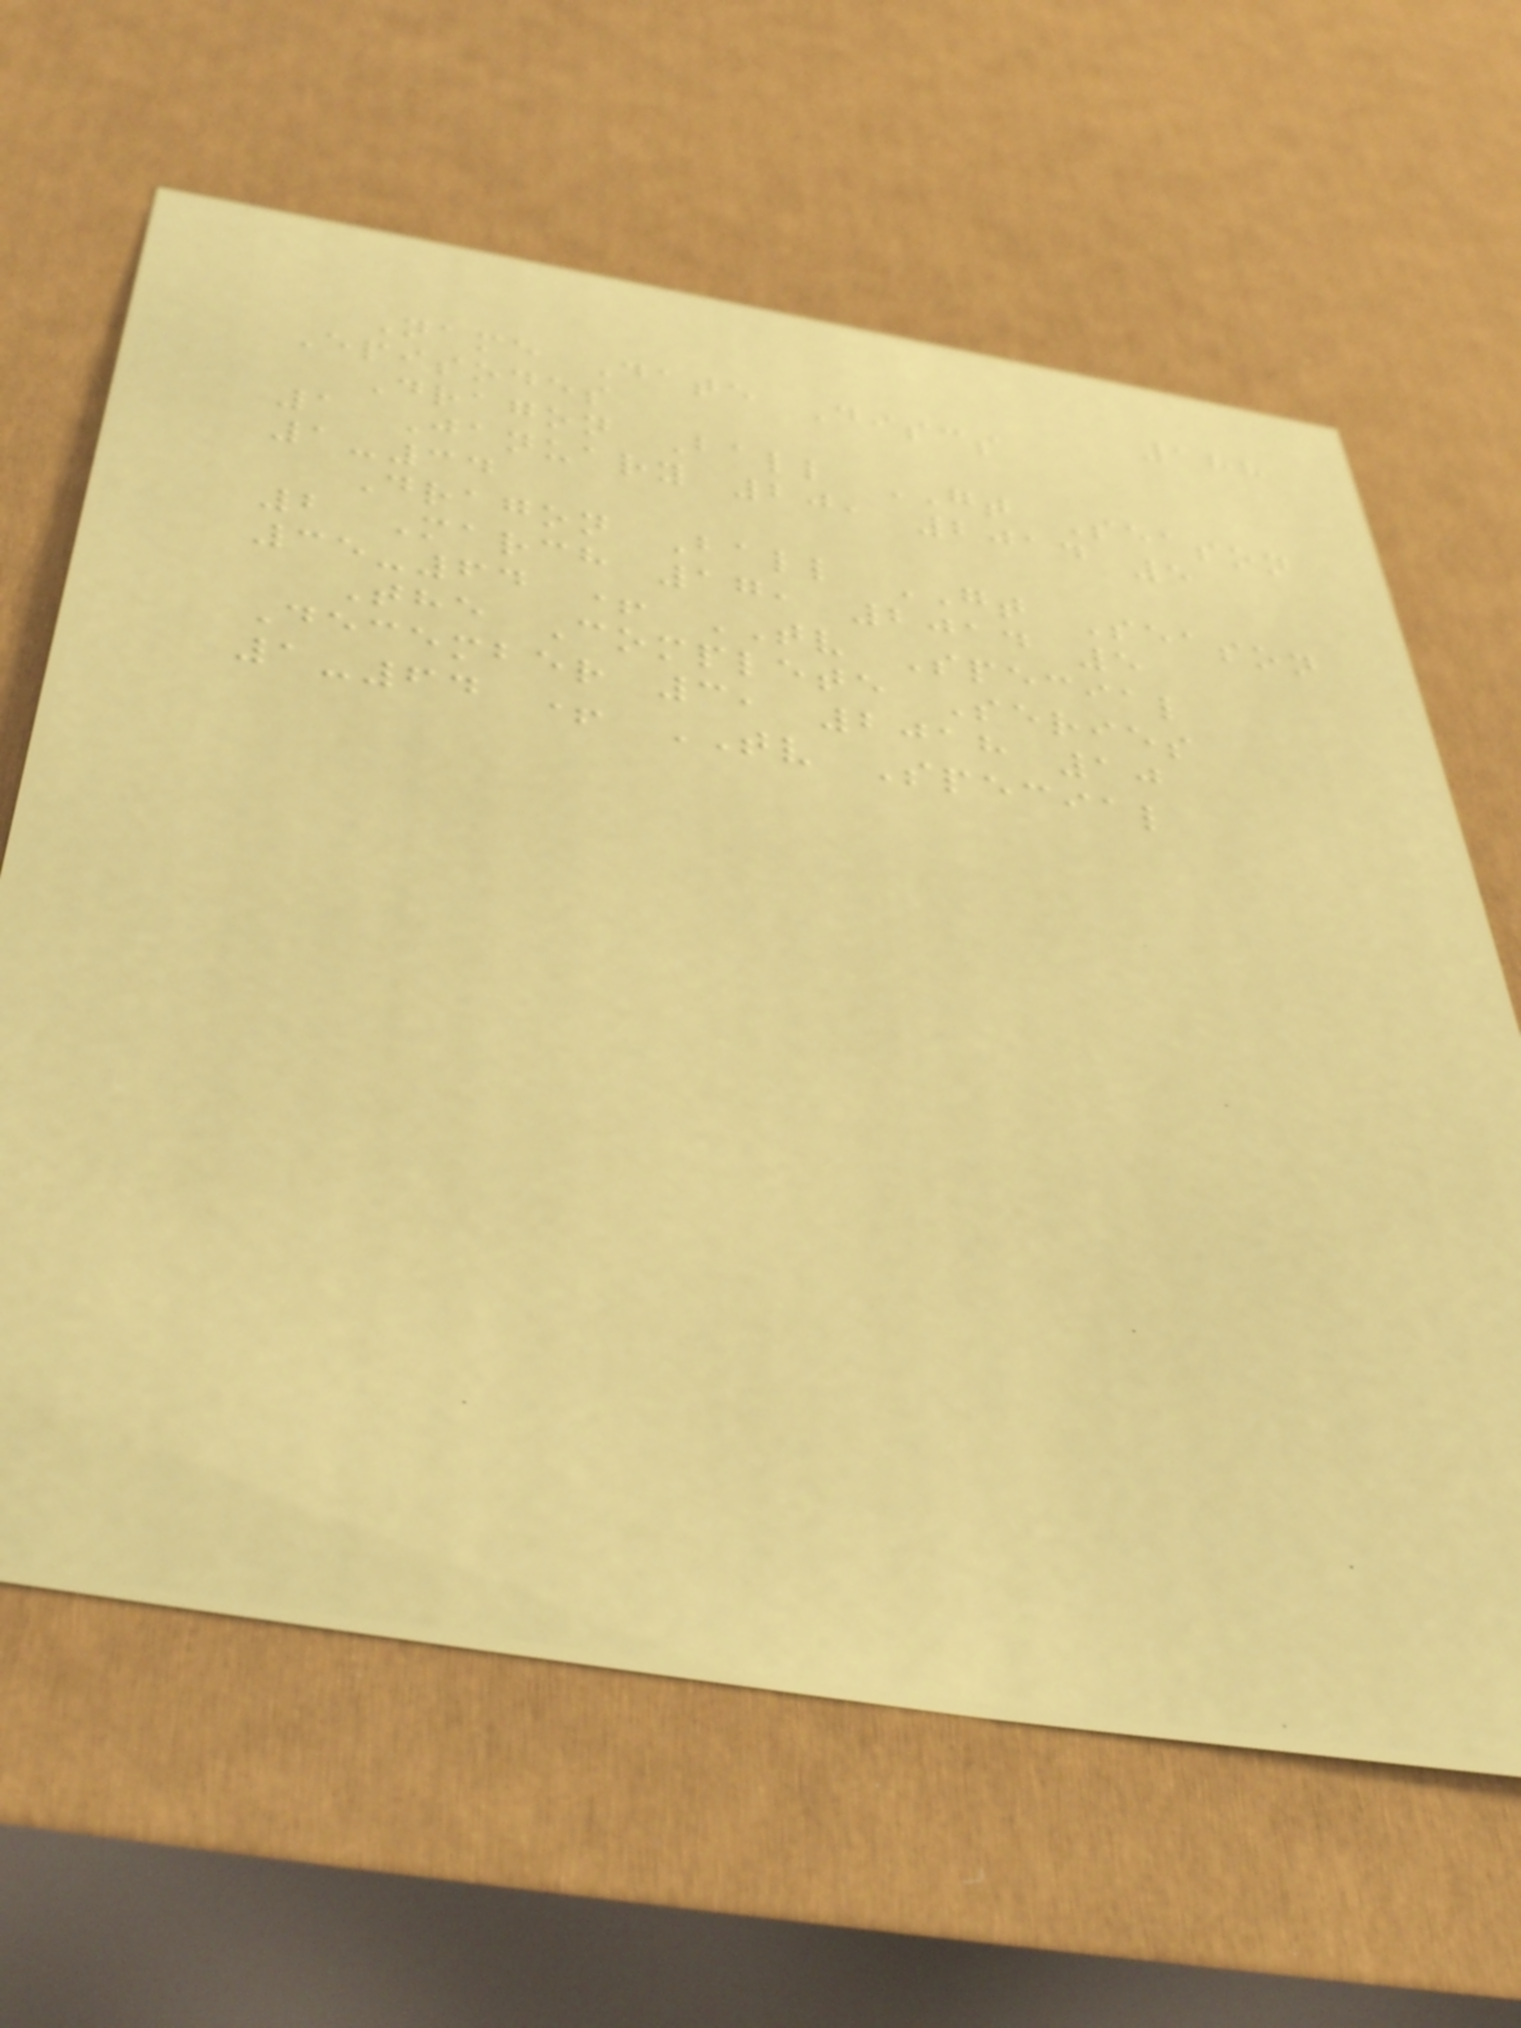188
Name Date Discs
Episodes
Dragon Ball GT Season
1 January 20, 2014 5
1-34
Dragon Ball GT Season
2 March 17, 2014 5
35-64 + TV Special
The Complete Series
December 3, 2018 10
1-64 + TV Special
